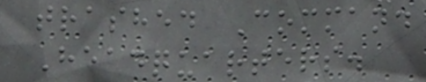trashed Command
Headquarters.
